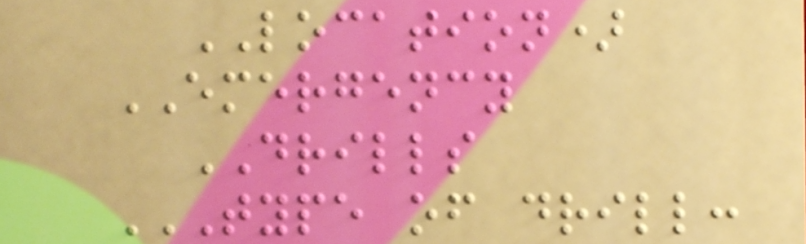LOCATION)
EMERGENCY
DRILLS
TYPE OF DRILL:
